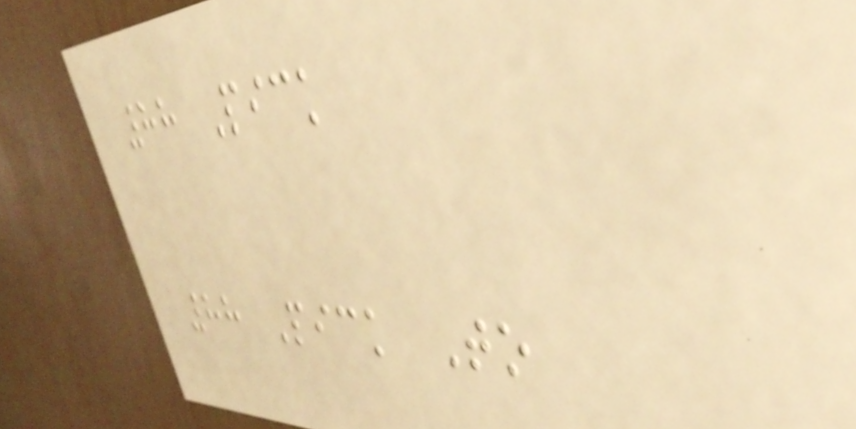88 Pick
88 Pick To
